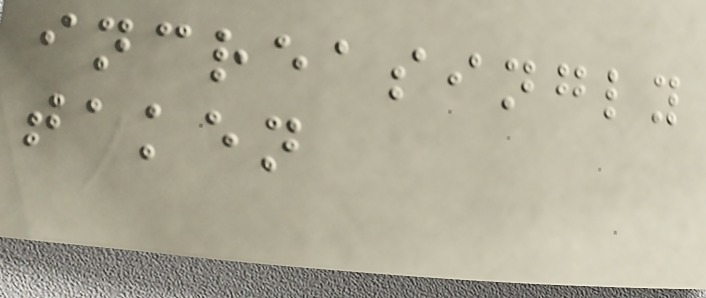increasingly
taken
